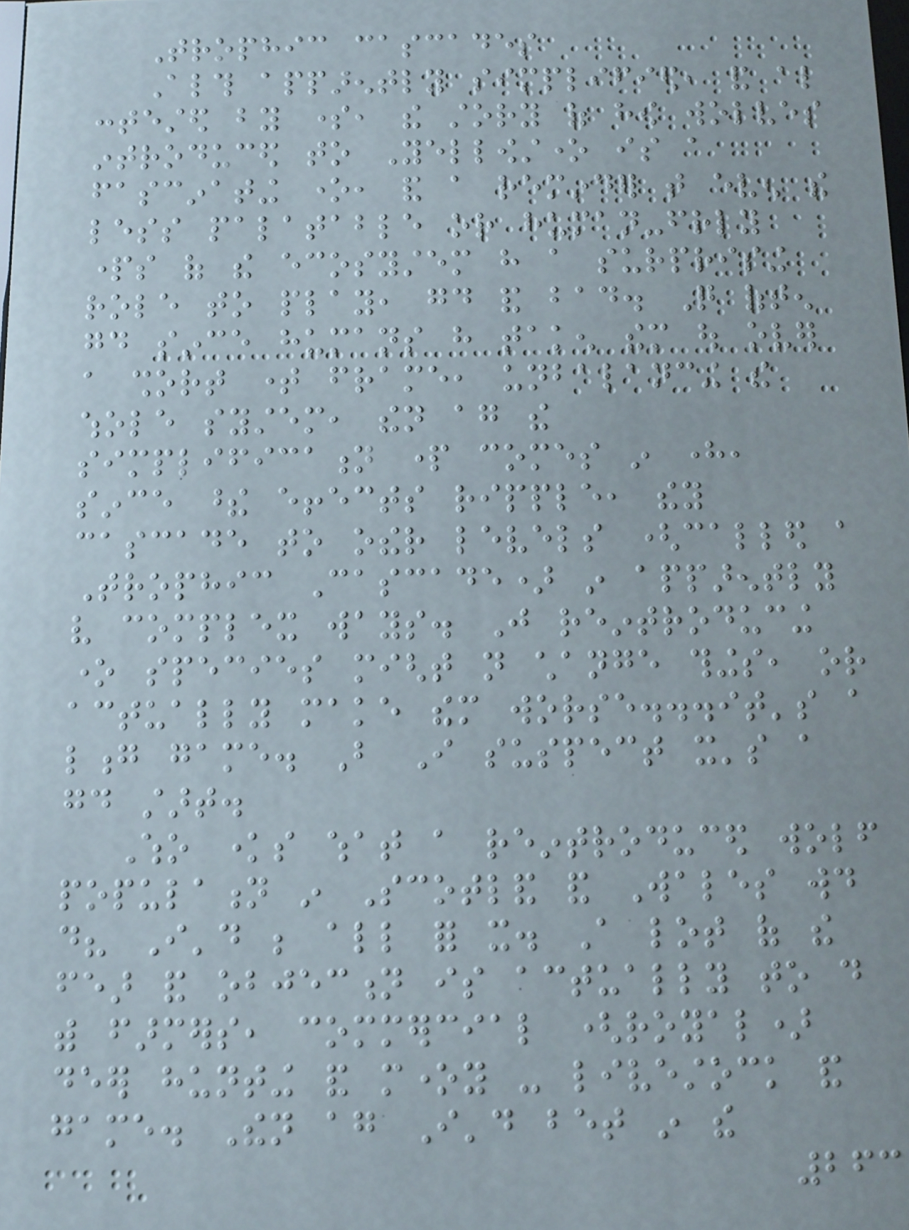Trophic cascades
Although apparently simplified, and also
contested by some, the story of how wolves
introduced to Yellowstone is a
fascinating one, and a reminder that even the
less palatable or human-friendly
parts of the ecosystem have a surprising
role to play, good and bad. Quite often
good since humans have taken them out over
a short time frame, unbalancing the
whole system, then again the
simplification part comes in here,
since these effects ripple, they
cascade to other levels (called a
Trophic Cascade) in apparently
very complex ways. Just reintroducing
one species might not change things, or
actually make them worse...it's a
long game. But I suspect it's a
good start.
Who knows what a reintroduced wolf
population in Scotland and Wales would
do? I'd be all for it. A lot of the
fear and objection is actually to do
with farmers, commercial (royal)
deer hunting and money - livestock and
game. Then again I'd bet in the
263
